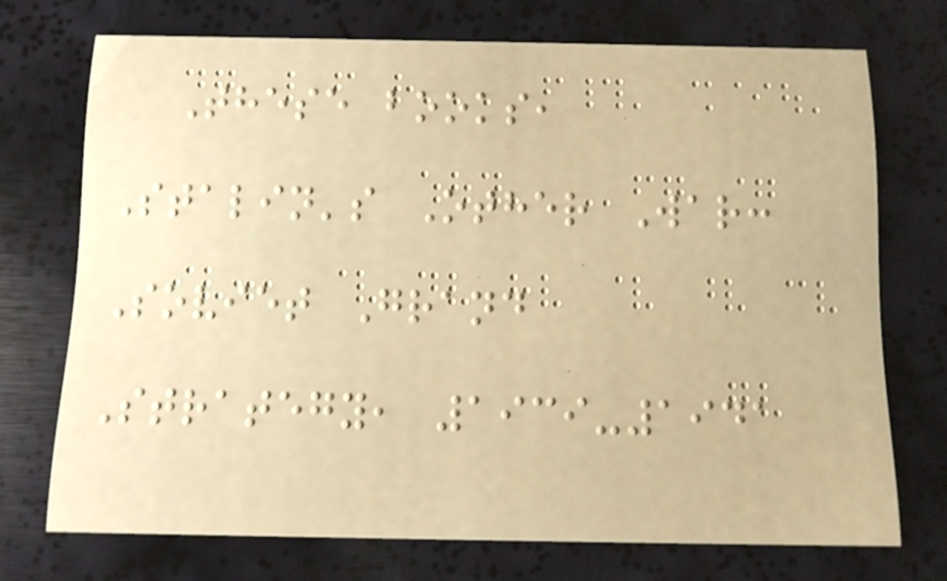These books,
Stalin's Other War:
Soviet Grand
Strategy, 1939-1941
